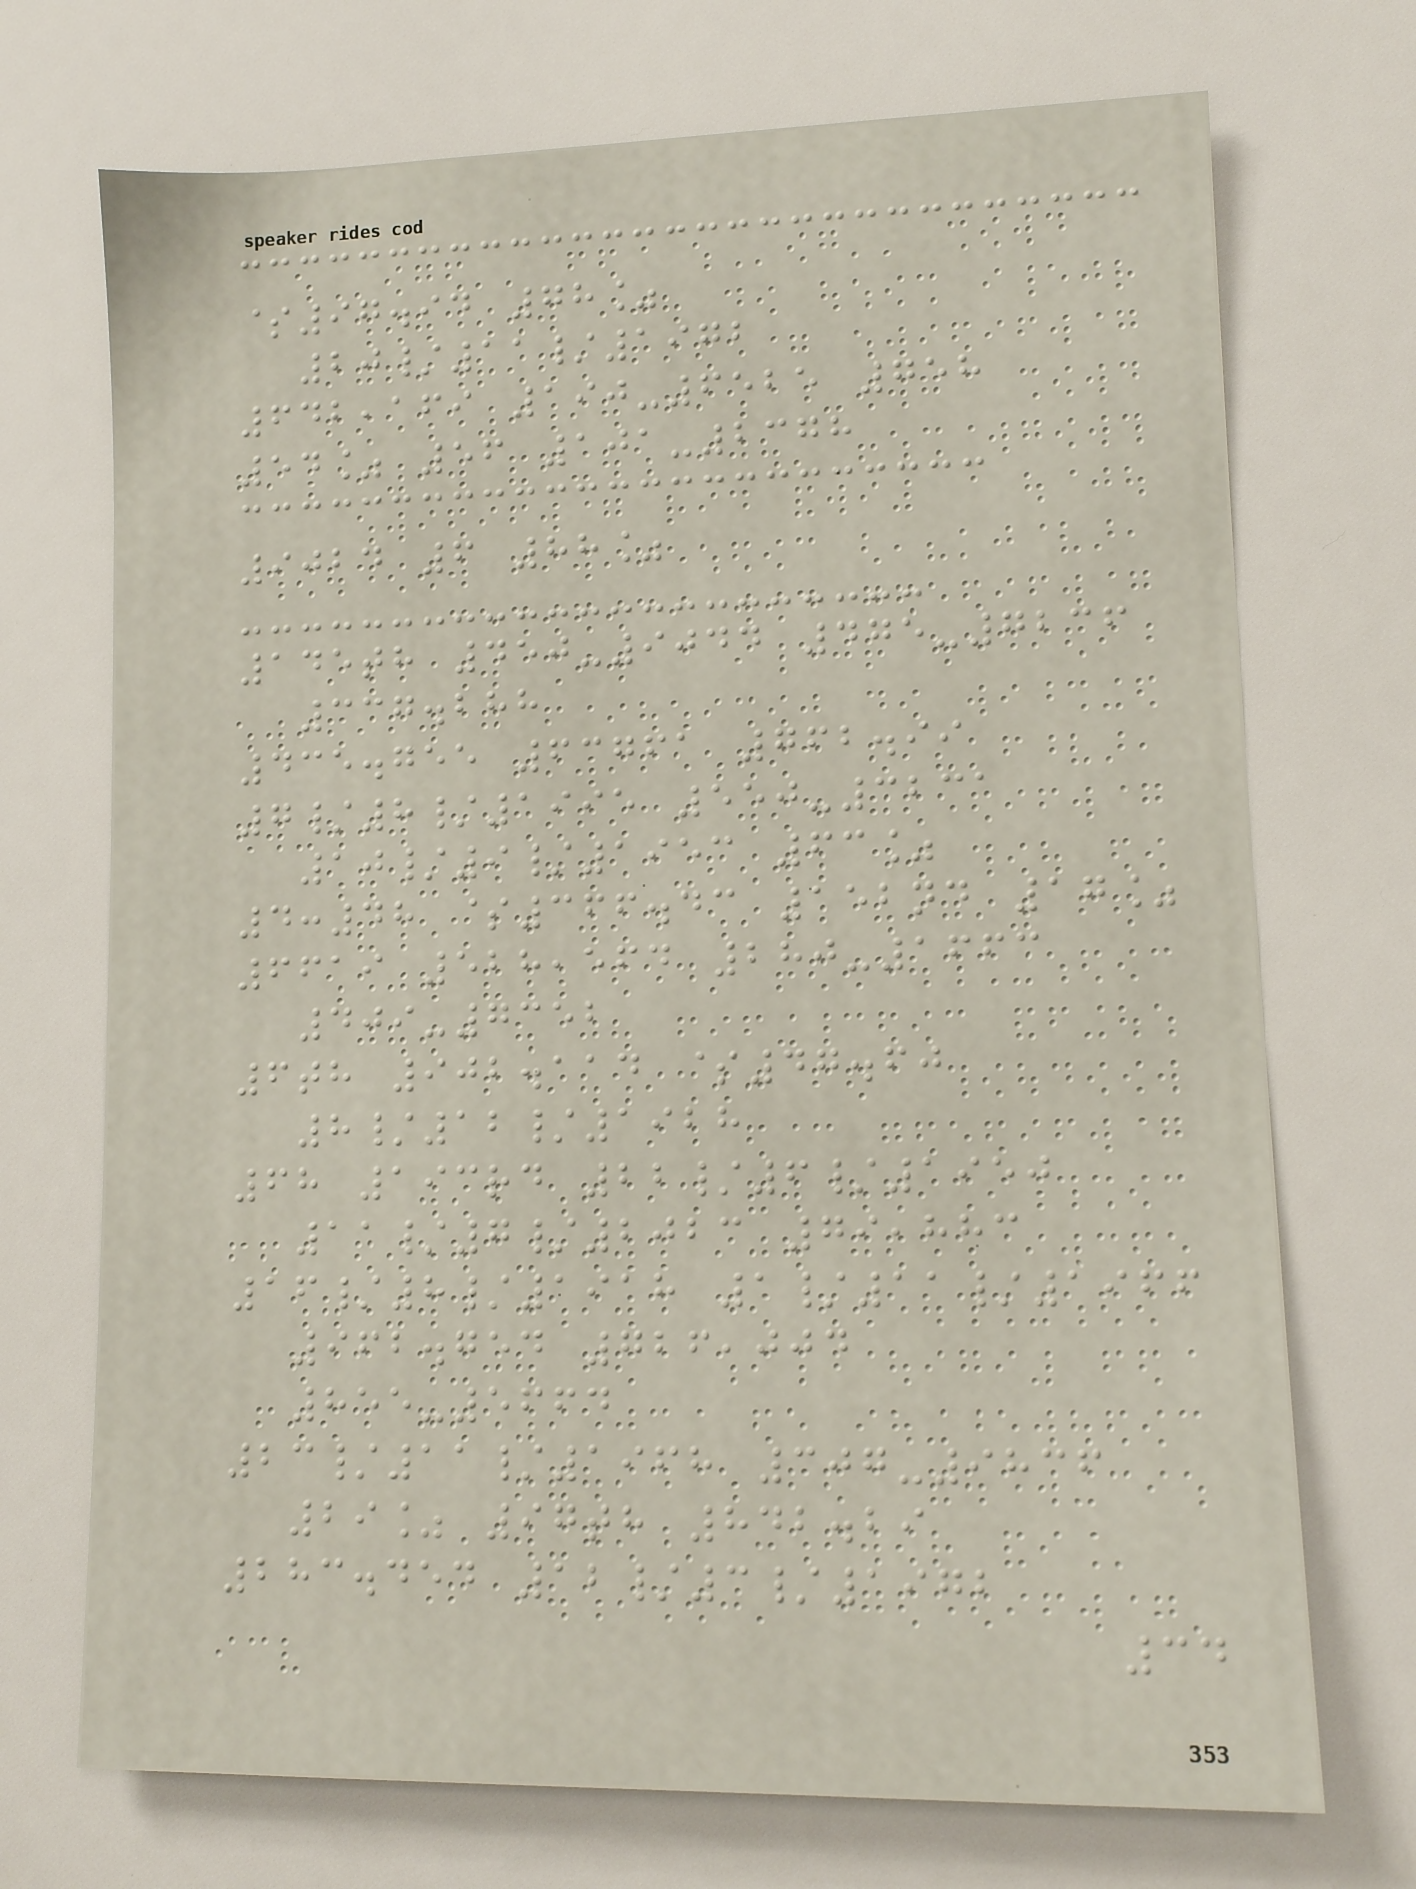$97.94 78%
20/11/1972
642,169 190-6525 758
54% 56 101-2378
9024 6 88%
145th 450-9044 475-7236
337.288
435.755 63761 762.99
7/8/1995 550-3231
10/9/1953 63%
4:48 $366.43 152nd 17%
6619 528,564 280-1663
409-7352
6th 902.114 $47.60
8/12/1928
68 193rd 22/6/1950
11/7/2023 79,883
16/8/1918 1/11/1966
962.754 726,004
855-5664
23/11/1968 307-9836
29% 97th 842.29
283.454 12/3/1972
34
